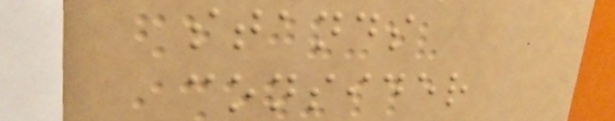stands
consider
